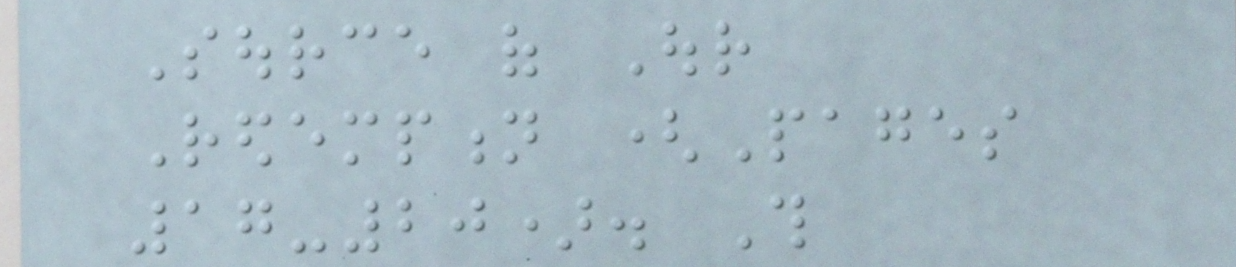Source of Our
Redemption (Pages
17-20). This
